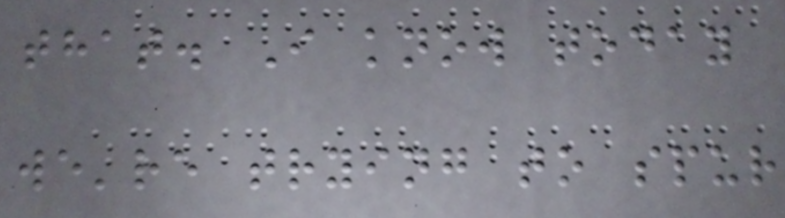that. I know today
we're trying to spur
